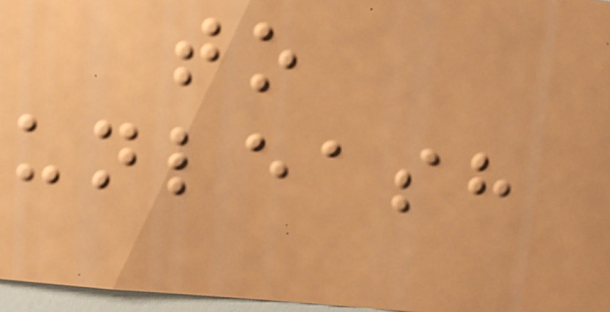to
unleash
